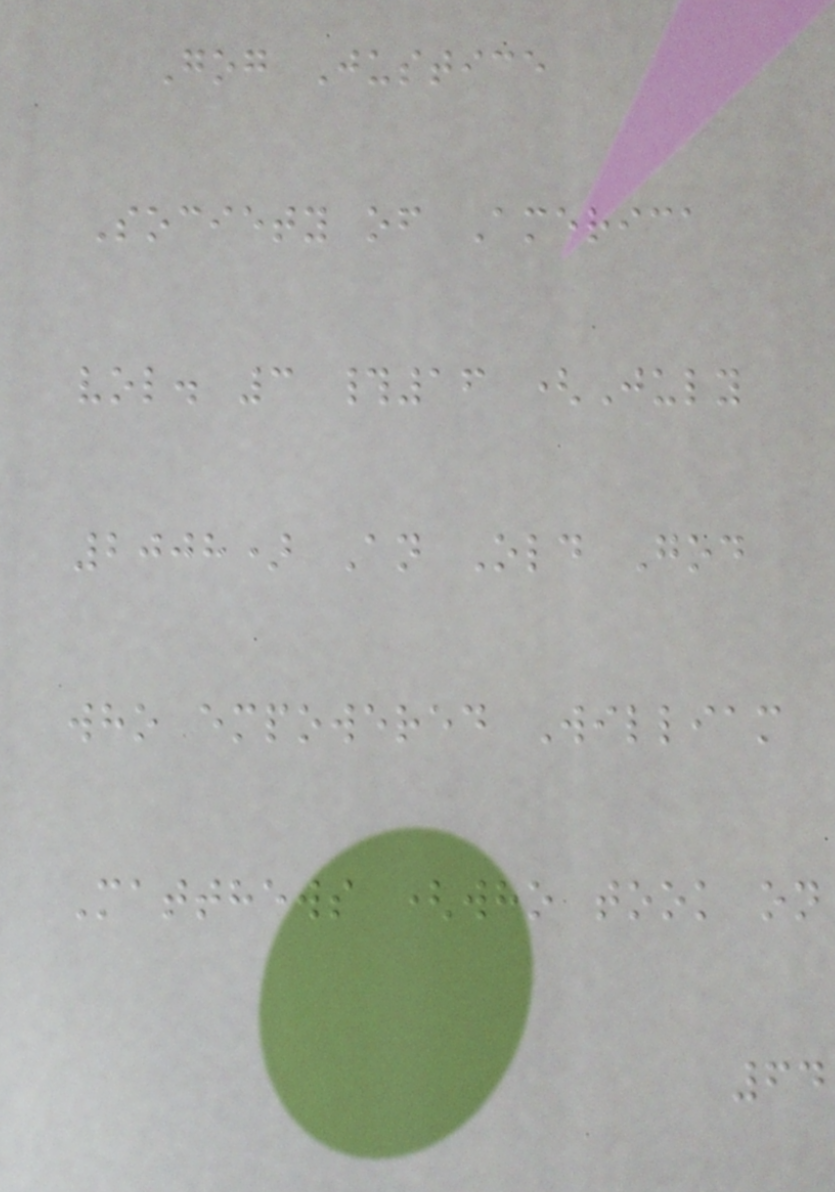Gog Justice
Society of America
vol. 3 #16 (July
2008) An Old God
who empowered William
Matthews (who took on
64
